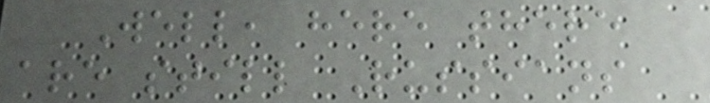Well, here there
are still Russians
